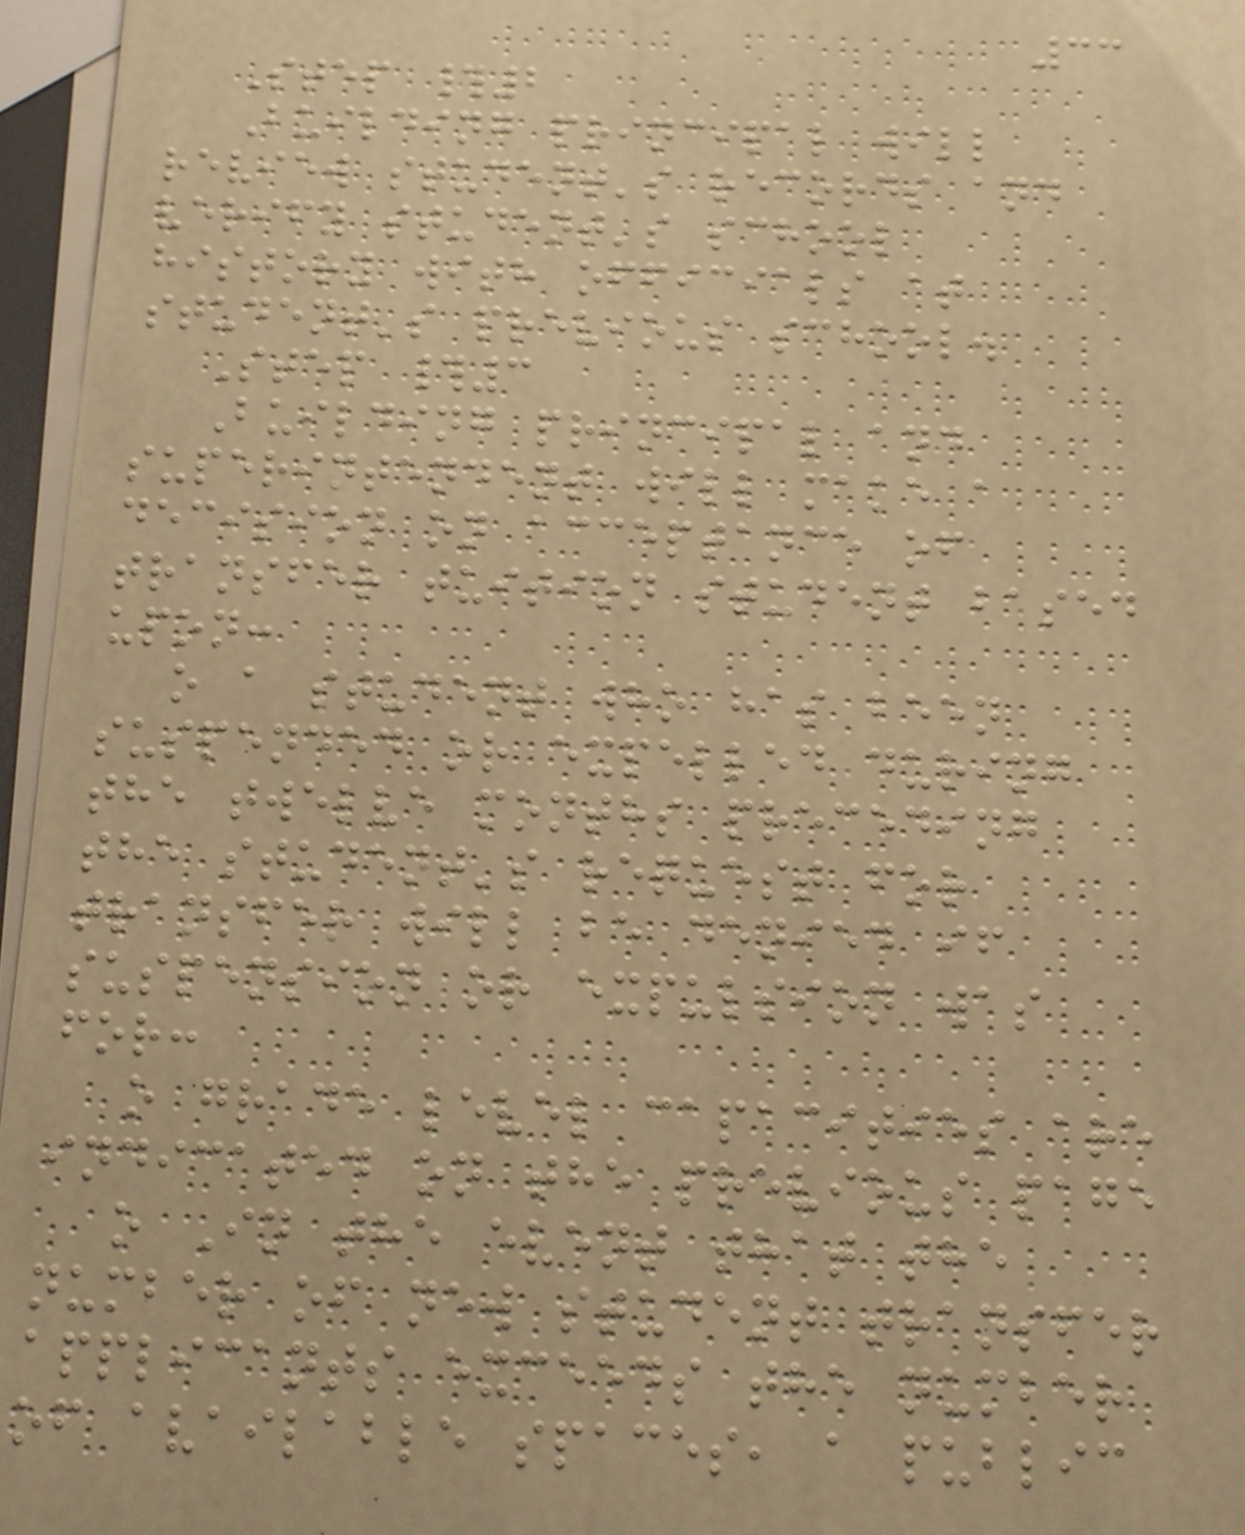33
Step #2
Building principal will
review student's records and
verify student's school
history with officials at
student's previous school.
Step #3
Building principal and
superintendent will make a
decision on acceptance of
transfer tuition student based
upon:
o a student who has been
suspended or expelled during
the twelve months preceding
the student's request for
transfer will be denied if
suspension or expulsion was
for:
o grade level capacities are
indicated on the previous page
o In the event that the
number of new student transfer
applicants exceeds the number
of available spaces, a public
